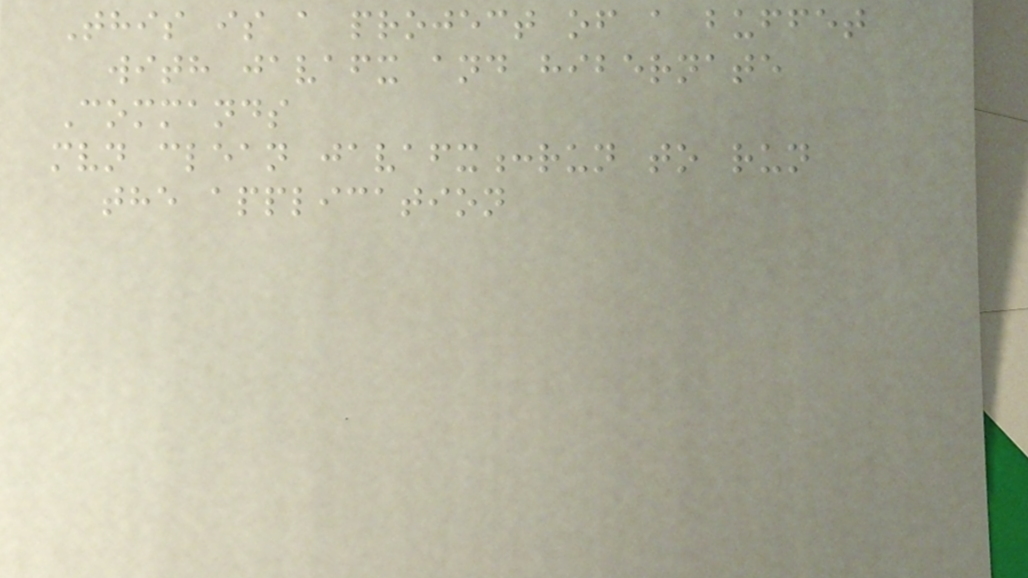This is a project of a buffet
with javafx and hibernate
Commands
mvn clean javafx:run to run
the application
